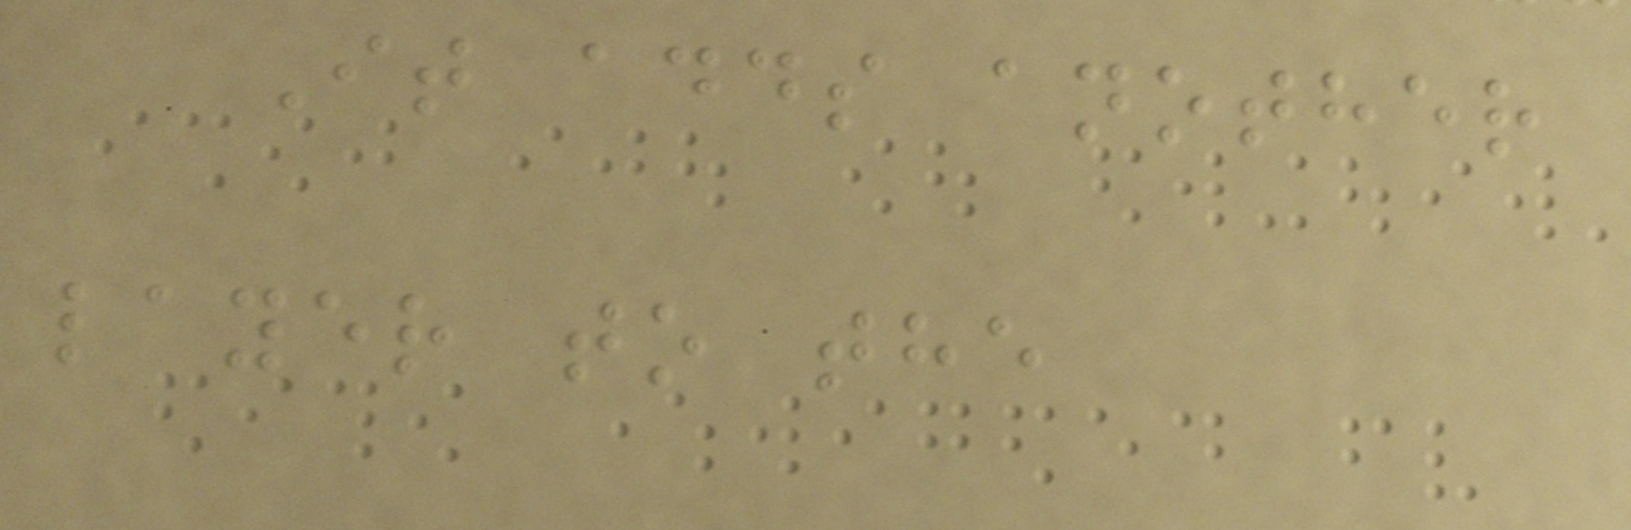It adds another
layer to the
